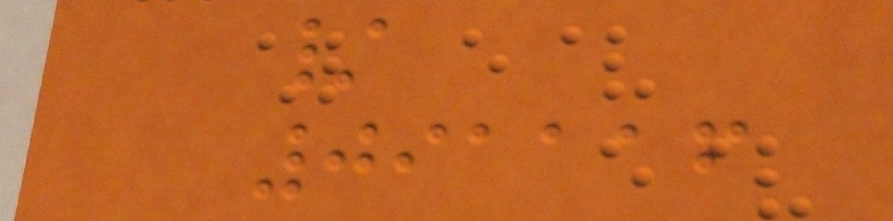/
091116
